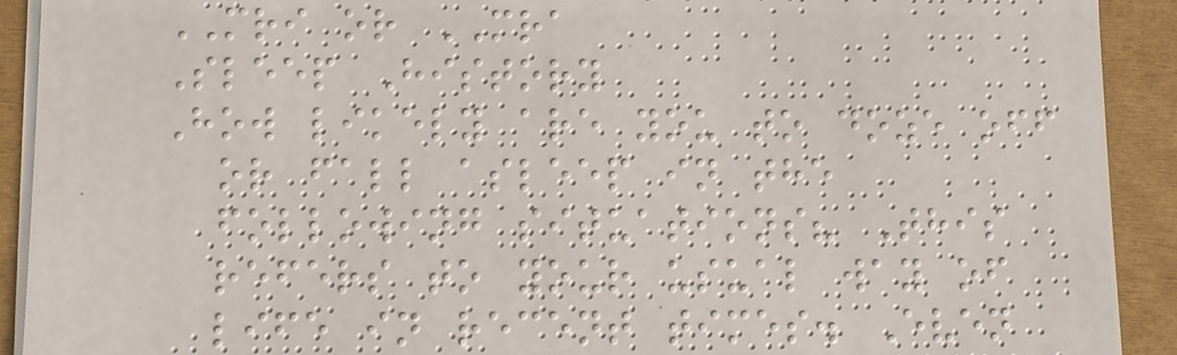MRI or MRA
Sleep History
How likely are you to doze off
or fall asleep in the
following situations? This
refers to your usual way of
life in recent times. Even
